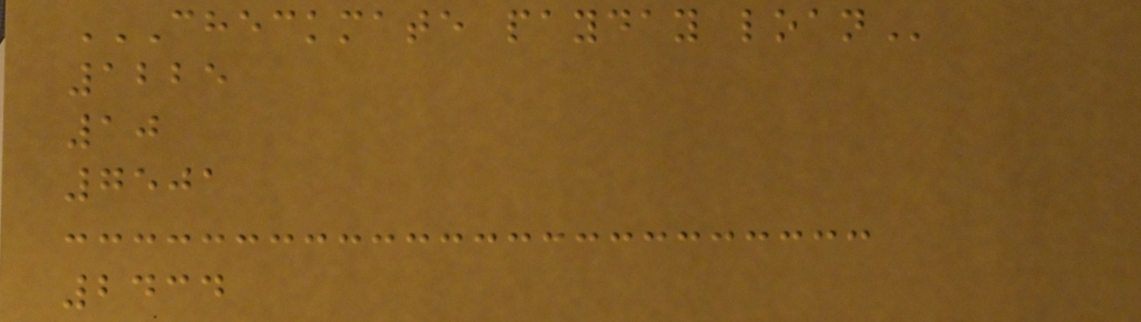CHECKMATE PAYDAY LOAN
1225
10
7501
2434
